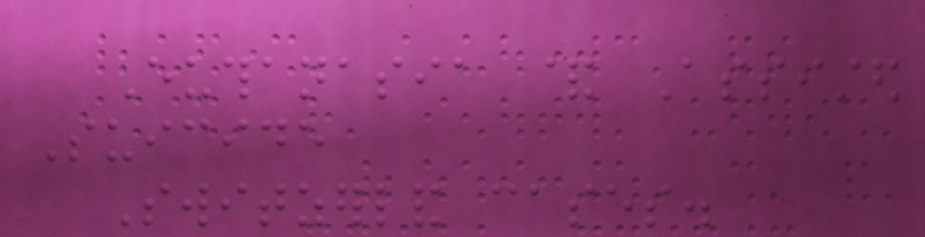Euthanasia & Assisted
Suicide
Switzerland cases.
